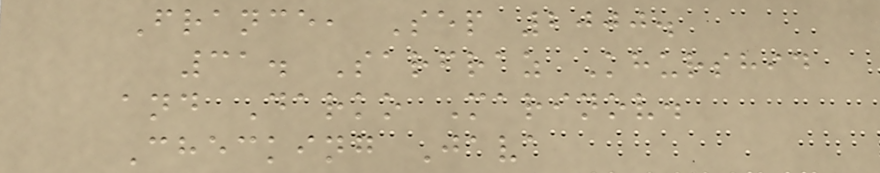France, Sep 2000.
31. Sarfraz Khurshid
and Darko Marinov.
Checking Java
